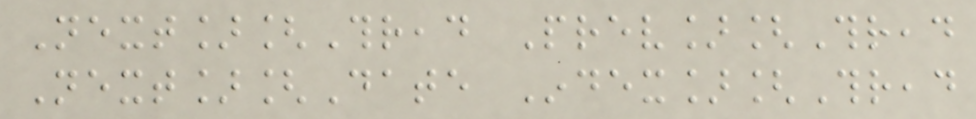Next][Thread Prev][Thread
Next][Date Index][Thread
